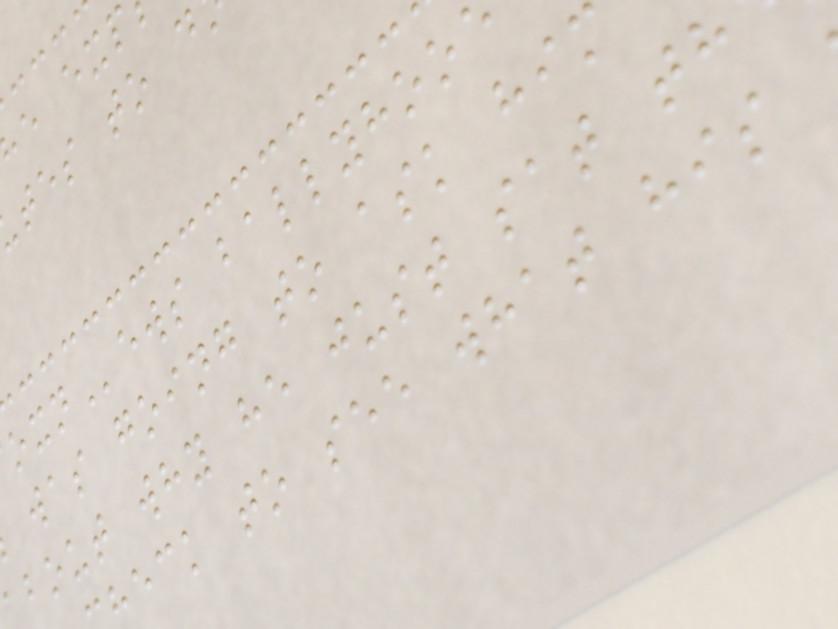ews ballyhoo
was going to ask him
bout why he just sat th
eck to see what his
